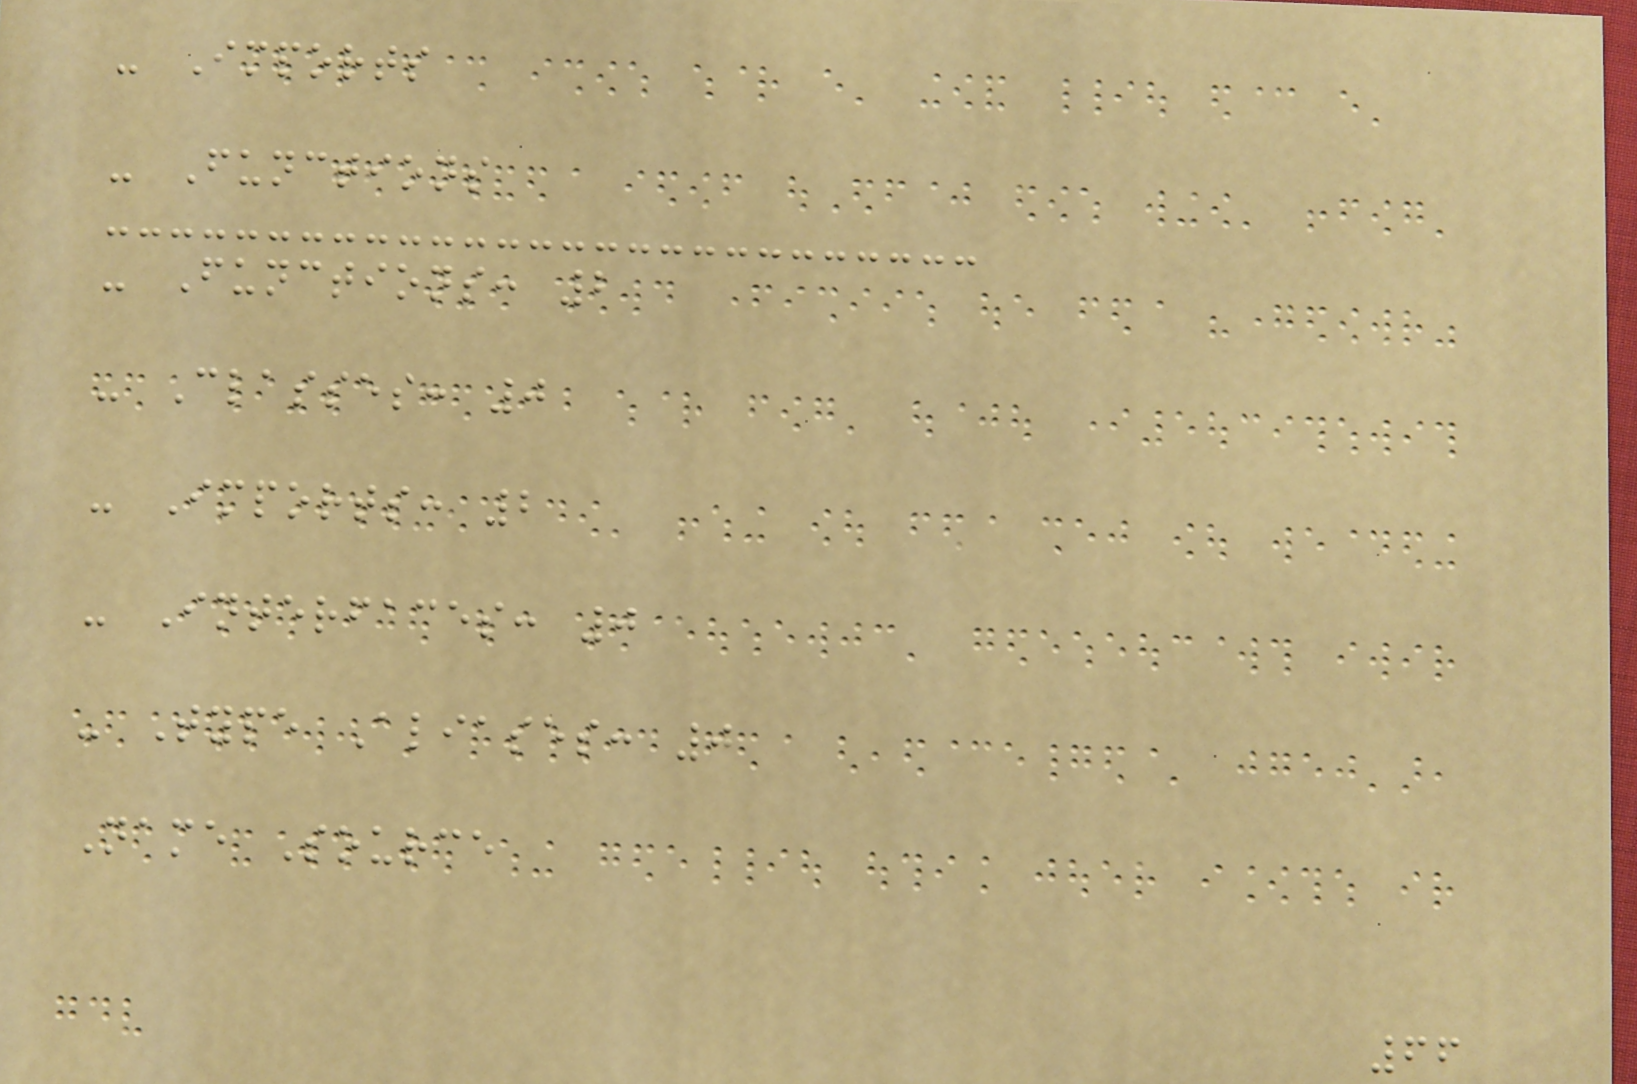- Imports
- Functions
- Functions: 2
- Classes: 0
- Imports: 2
- Interfaces: 0
- Type Aliases: 0
Name Source
66
